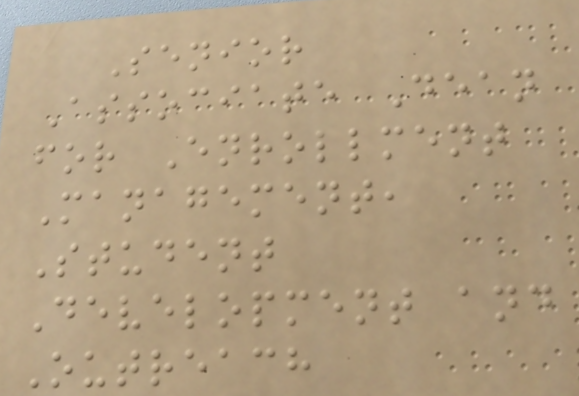Senior
Associate Dean
for Enrollment
Management,
Student
Development and
Outreach
